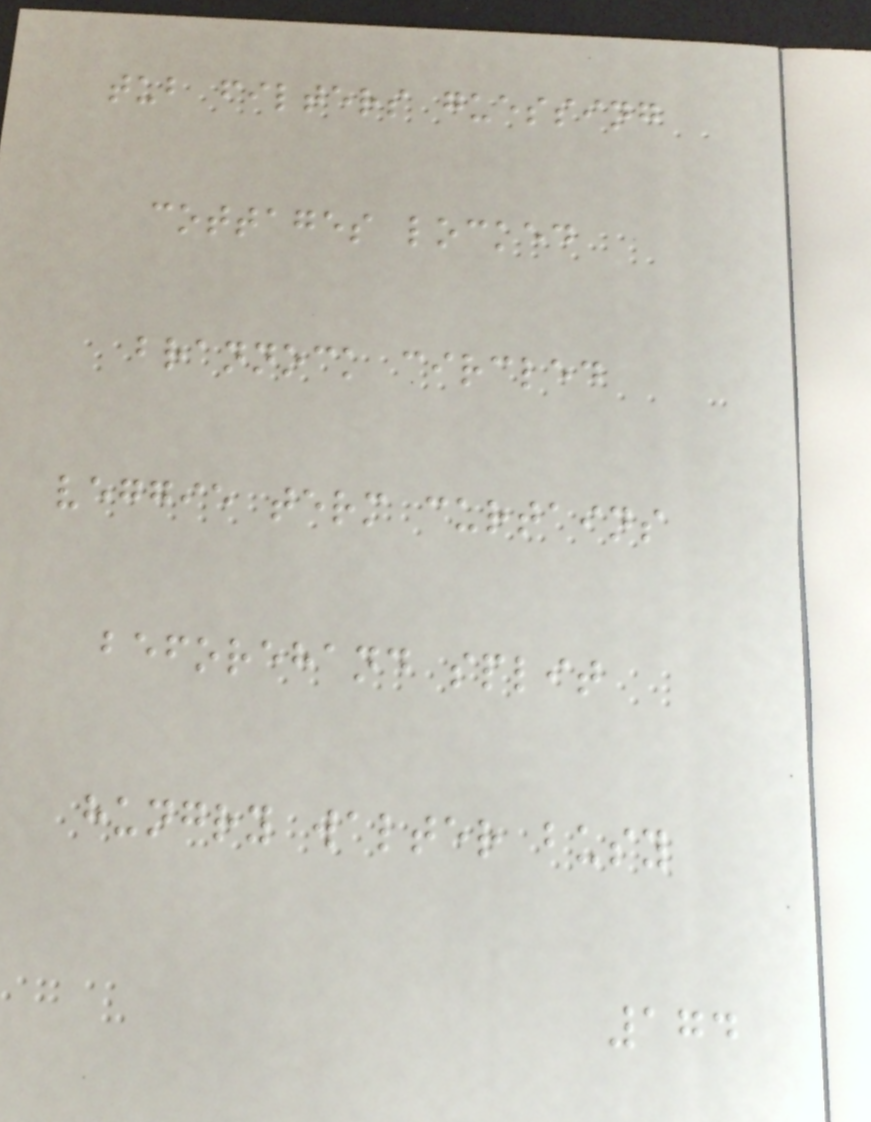tub filters guessing
cottages locked
brannock circled
veggie term curtains
beforehand split
hungry walter busy
174
